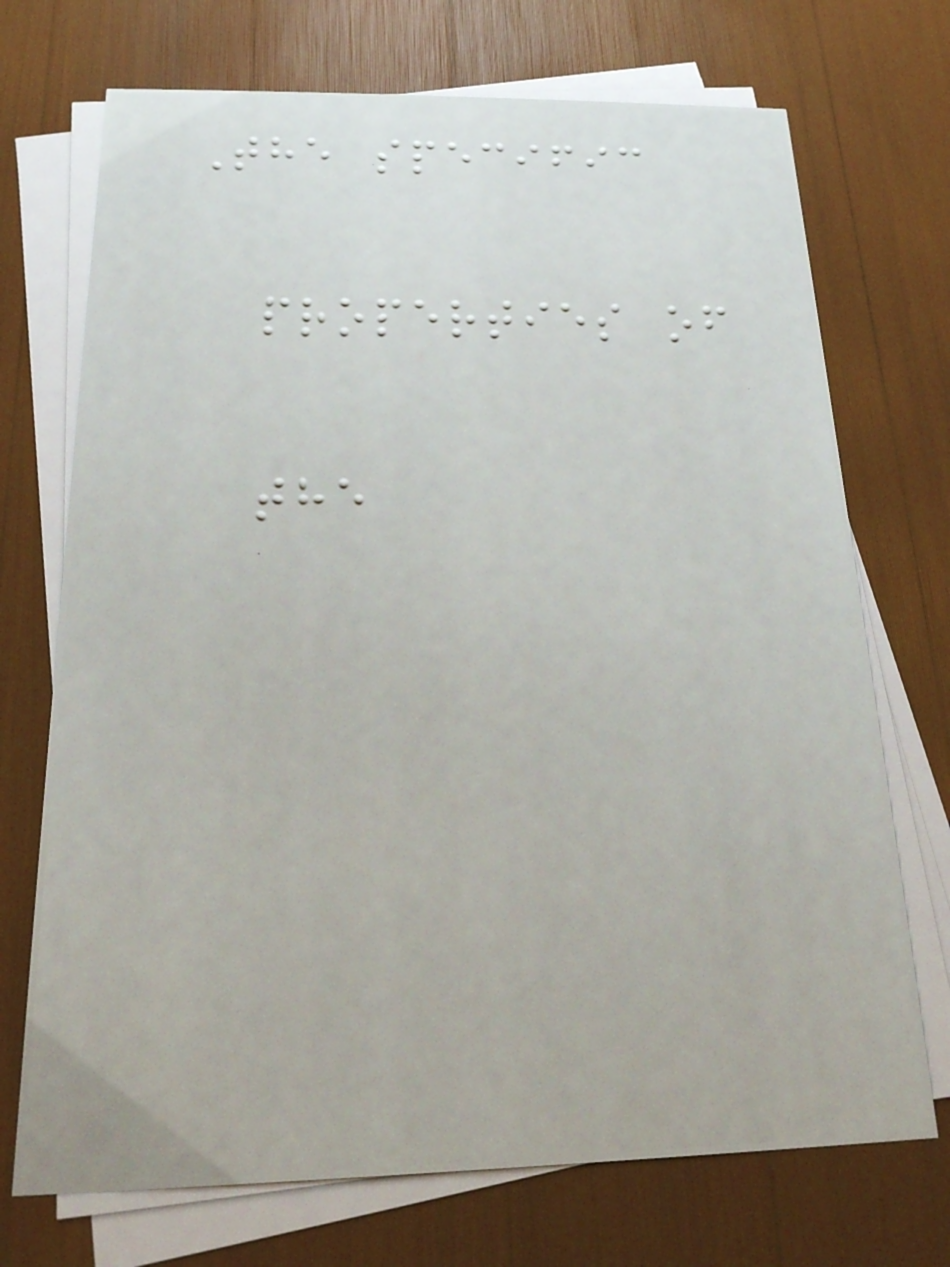The specific
properties of
the
